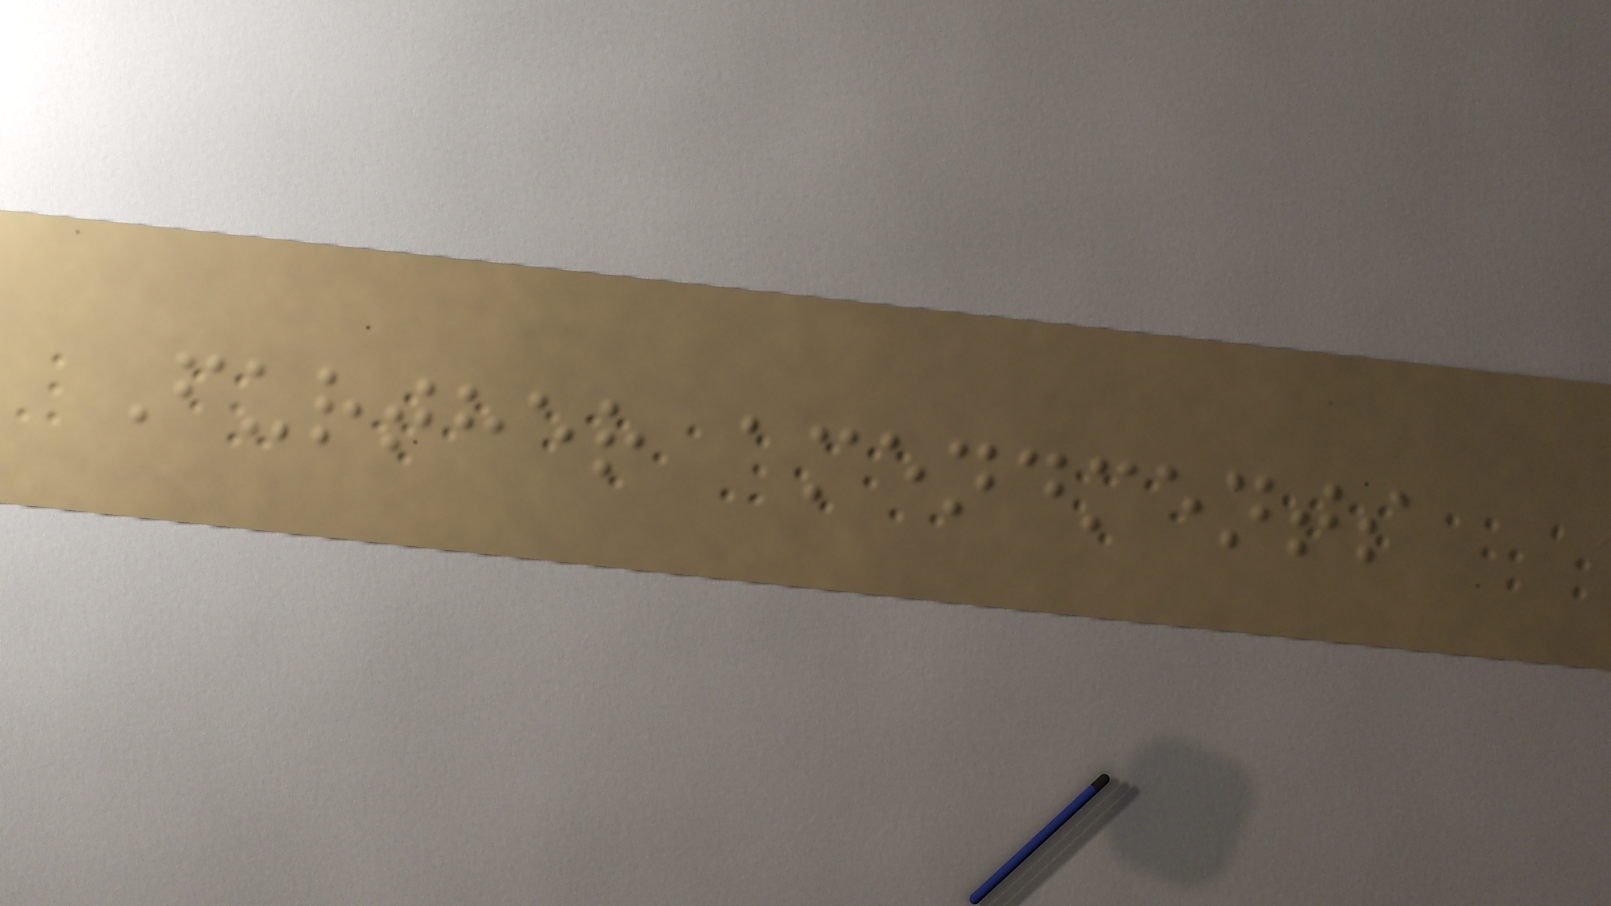Further amendments
